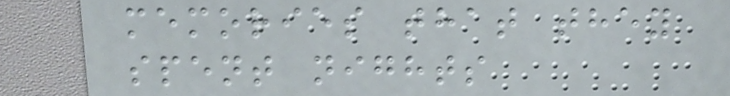memories that they
spent nights
